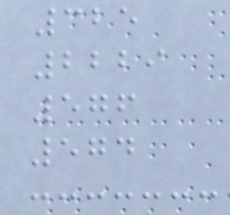325
2229
576
574
